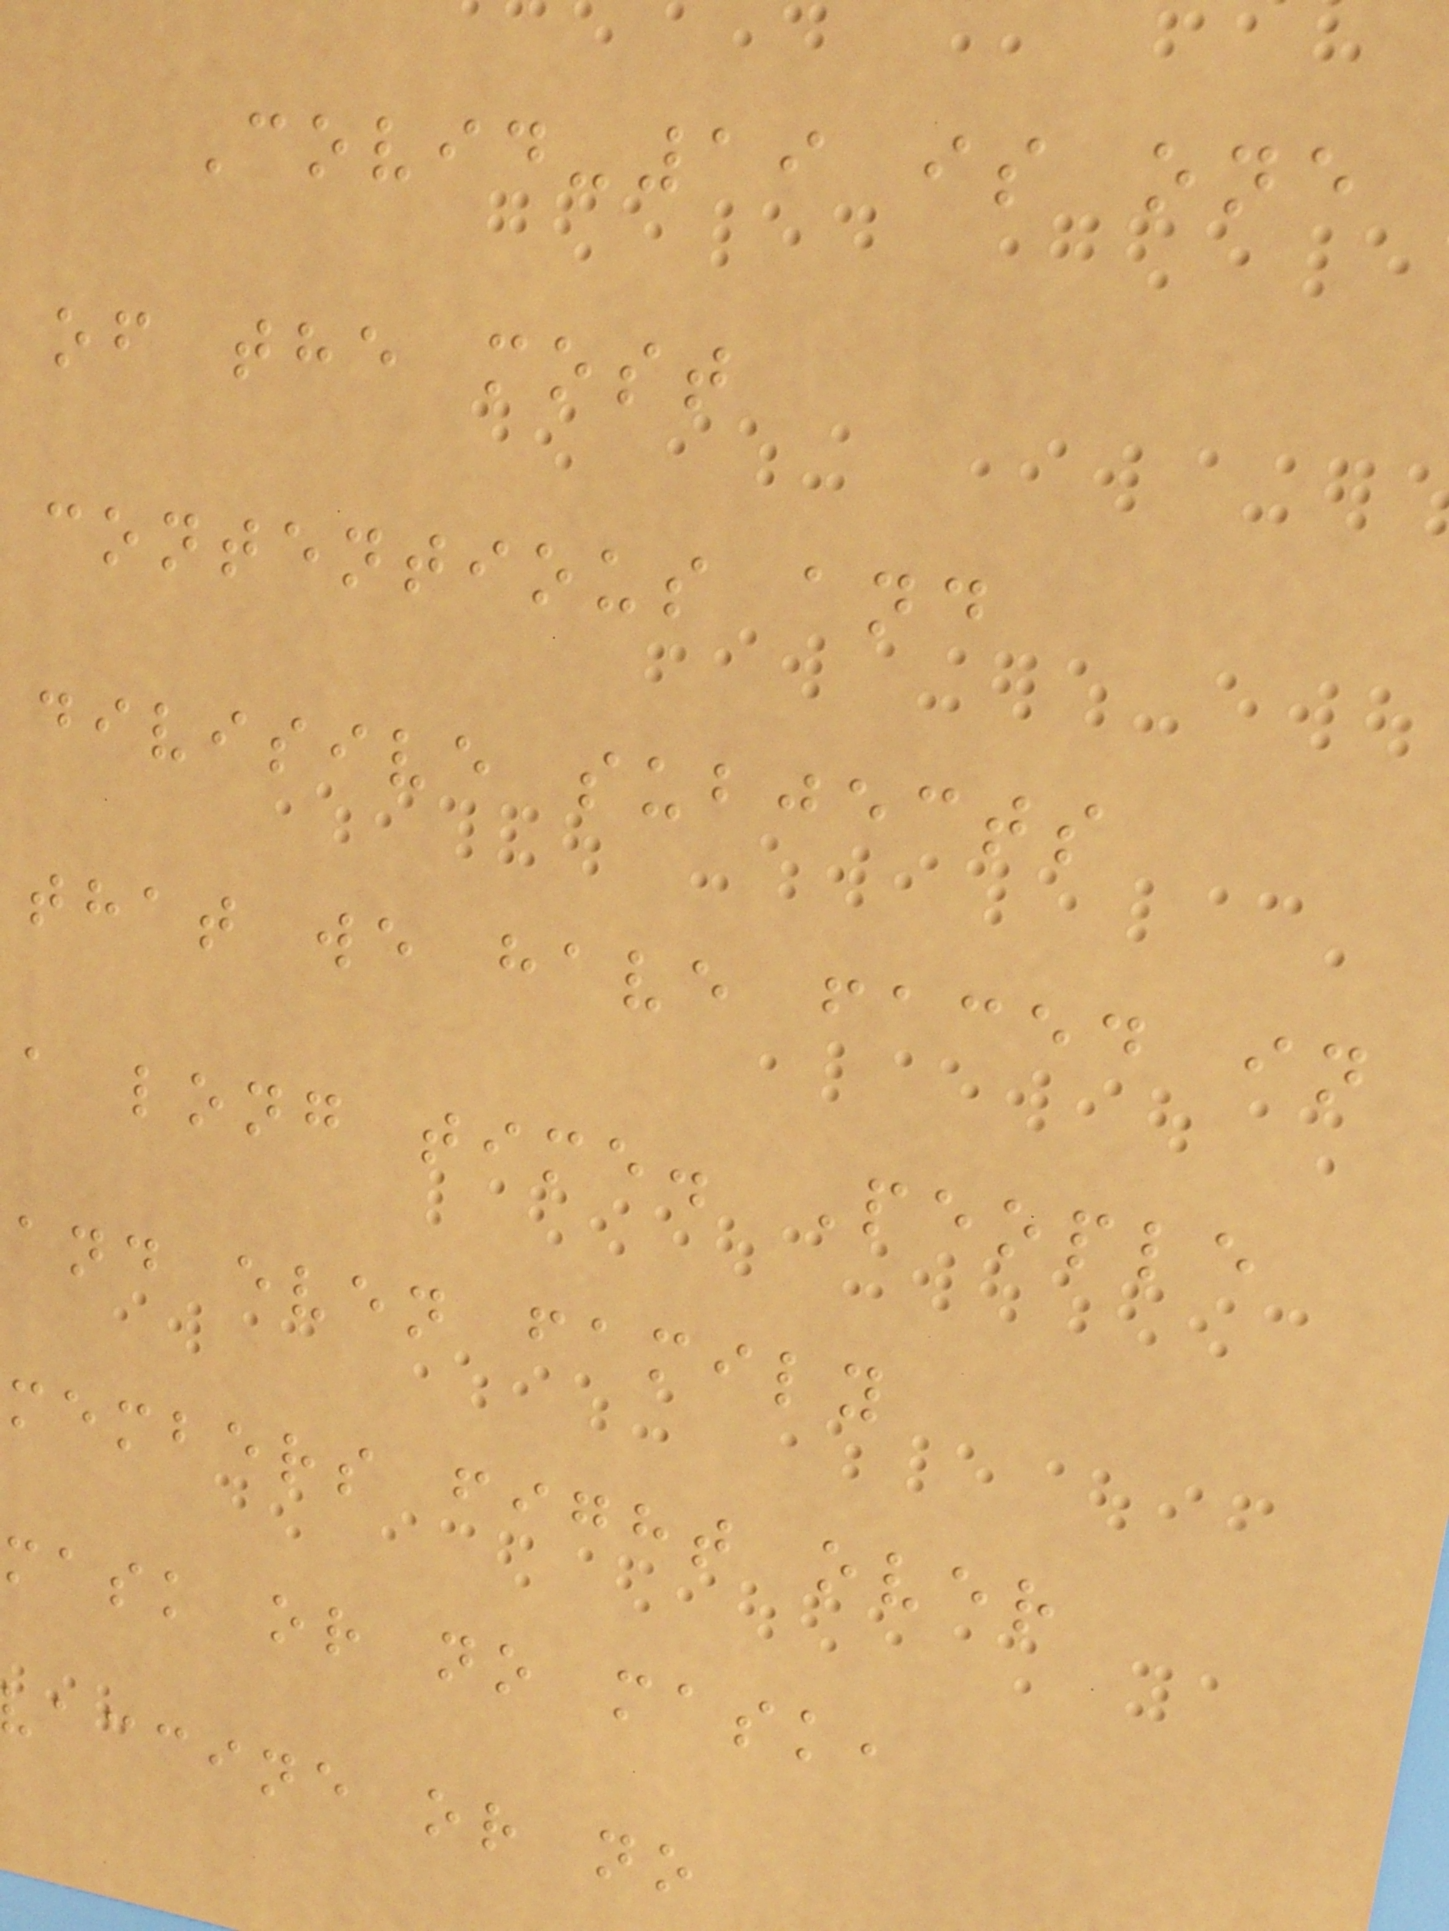Covid-19 is one
of the most
contentious and
divisive subjects
that we have faced in
a long time. People
and even family
members fight over
mask or no mask,
vaccine or no
